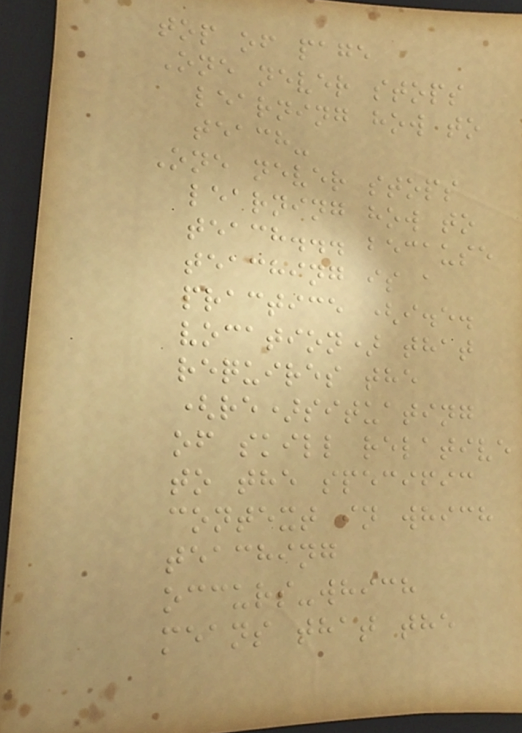top of page
One never stops
learning how to
teach-
One never stops
learning how to
teach... because
teaching is a
practice (i.e.
vocation) that
requires the
(re)situating
of skill relative
to the specific
context in which
teaching
occurs-which
means that the
